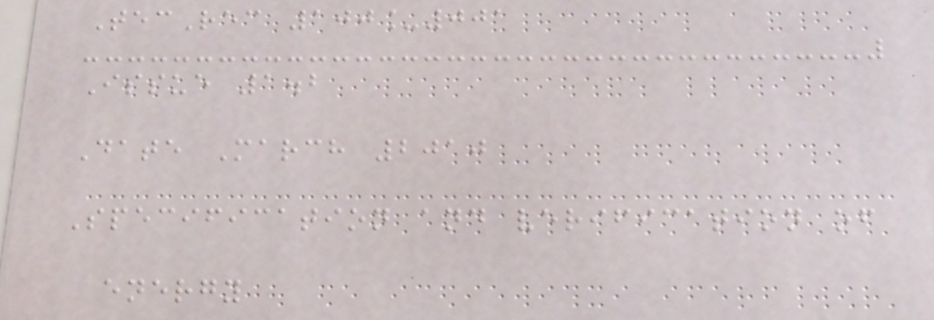TecRec 100_001
Issue 1.2
Date March 2010
Specification and verification of
energy
